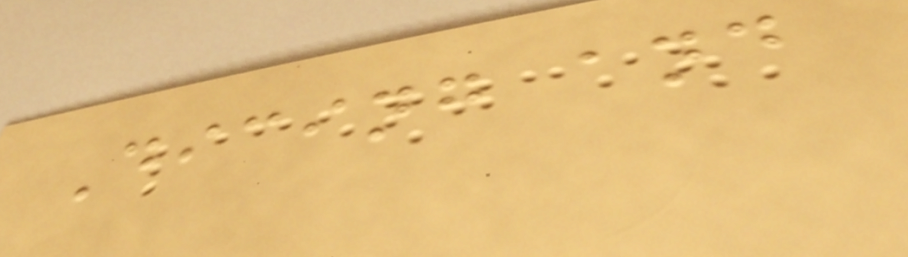Dicing and
